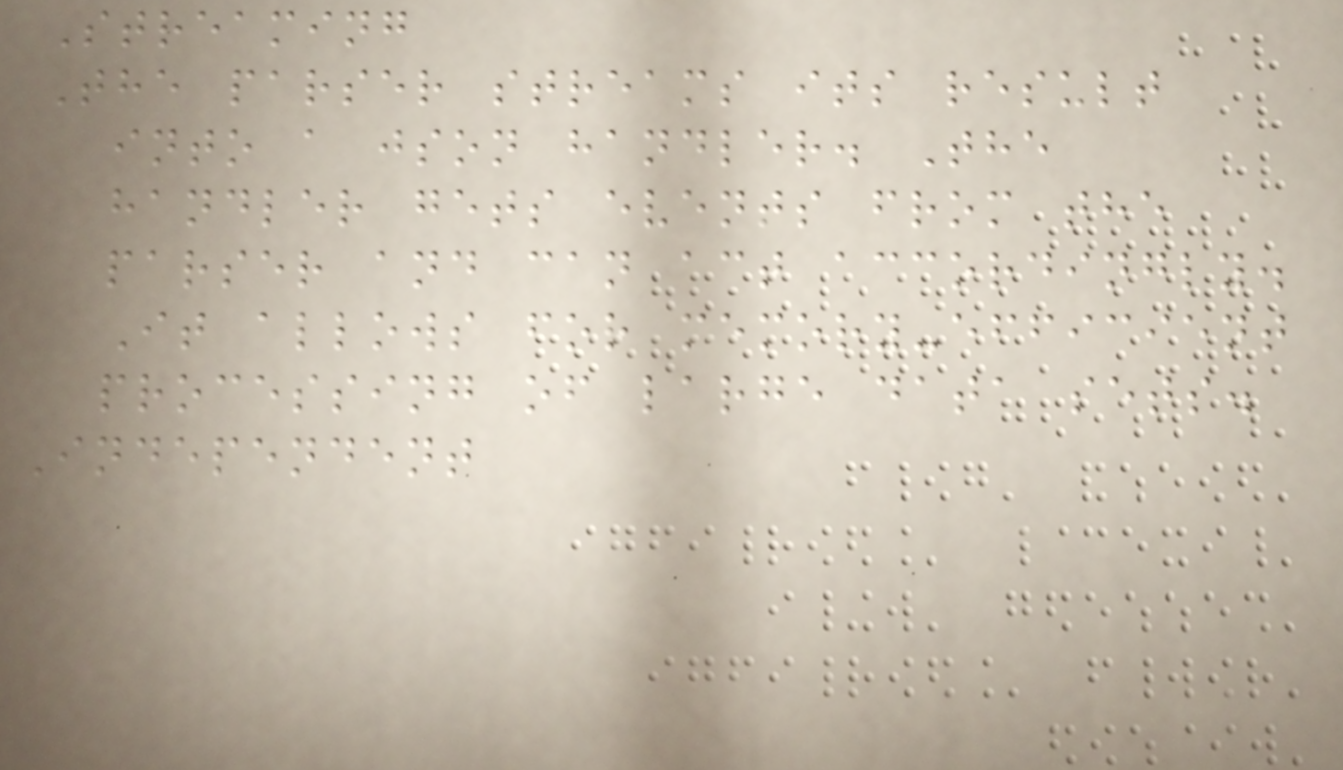Streaming
The parser streams its result
into a json handler. The
handler gets events from the
parser and can act accordingly.
It allows for memory-efficient
processing of large data sets.
Independent
